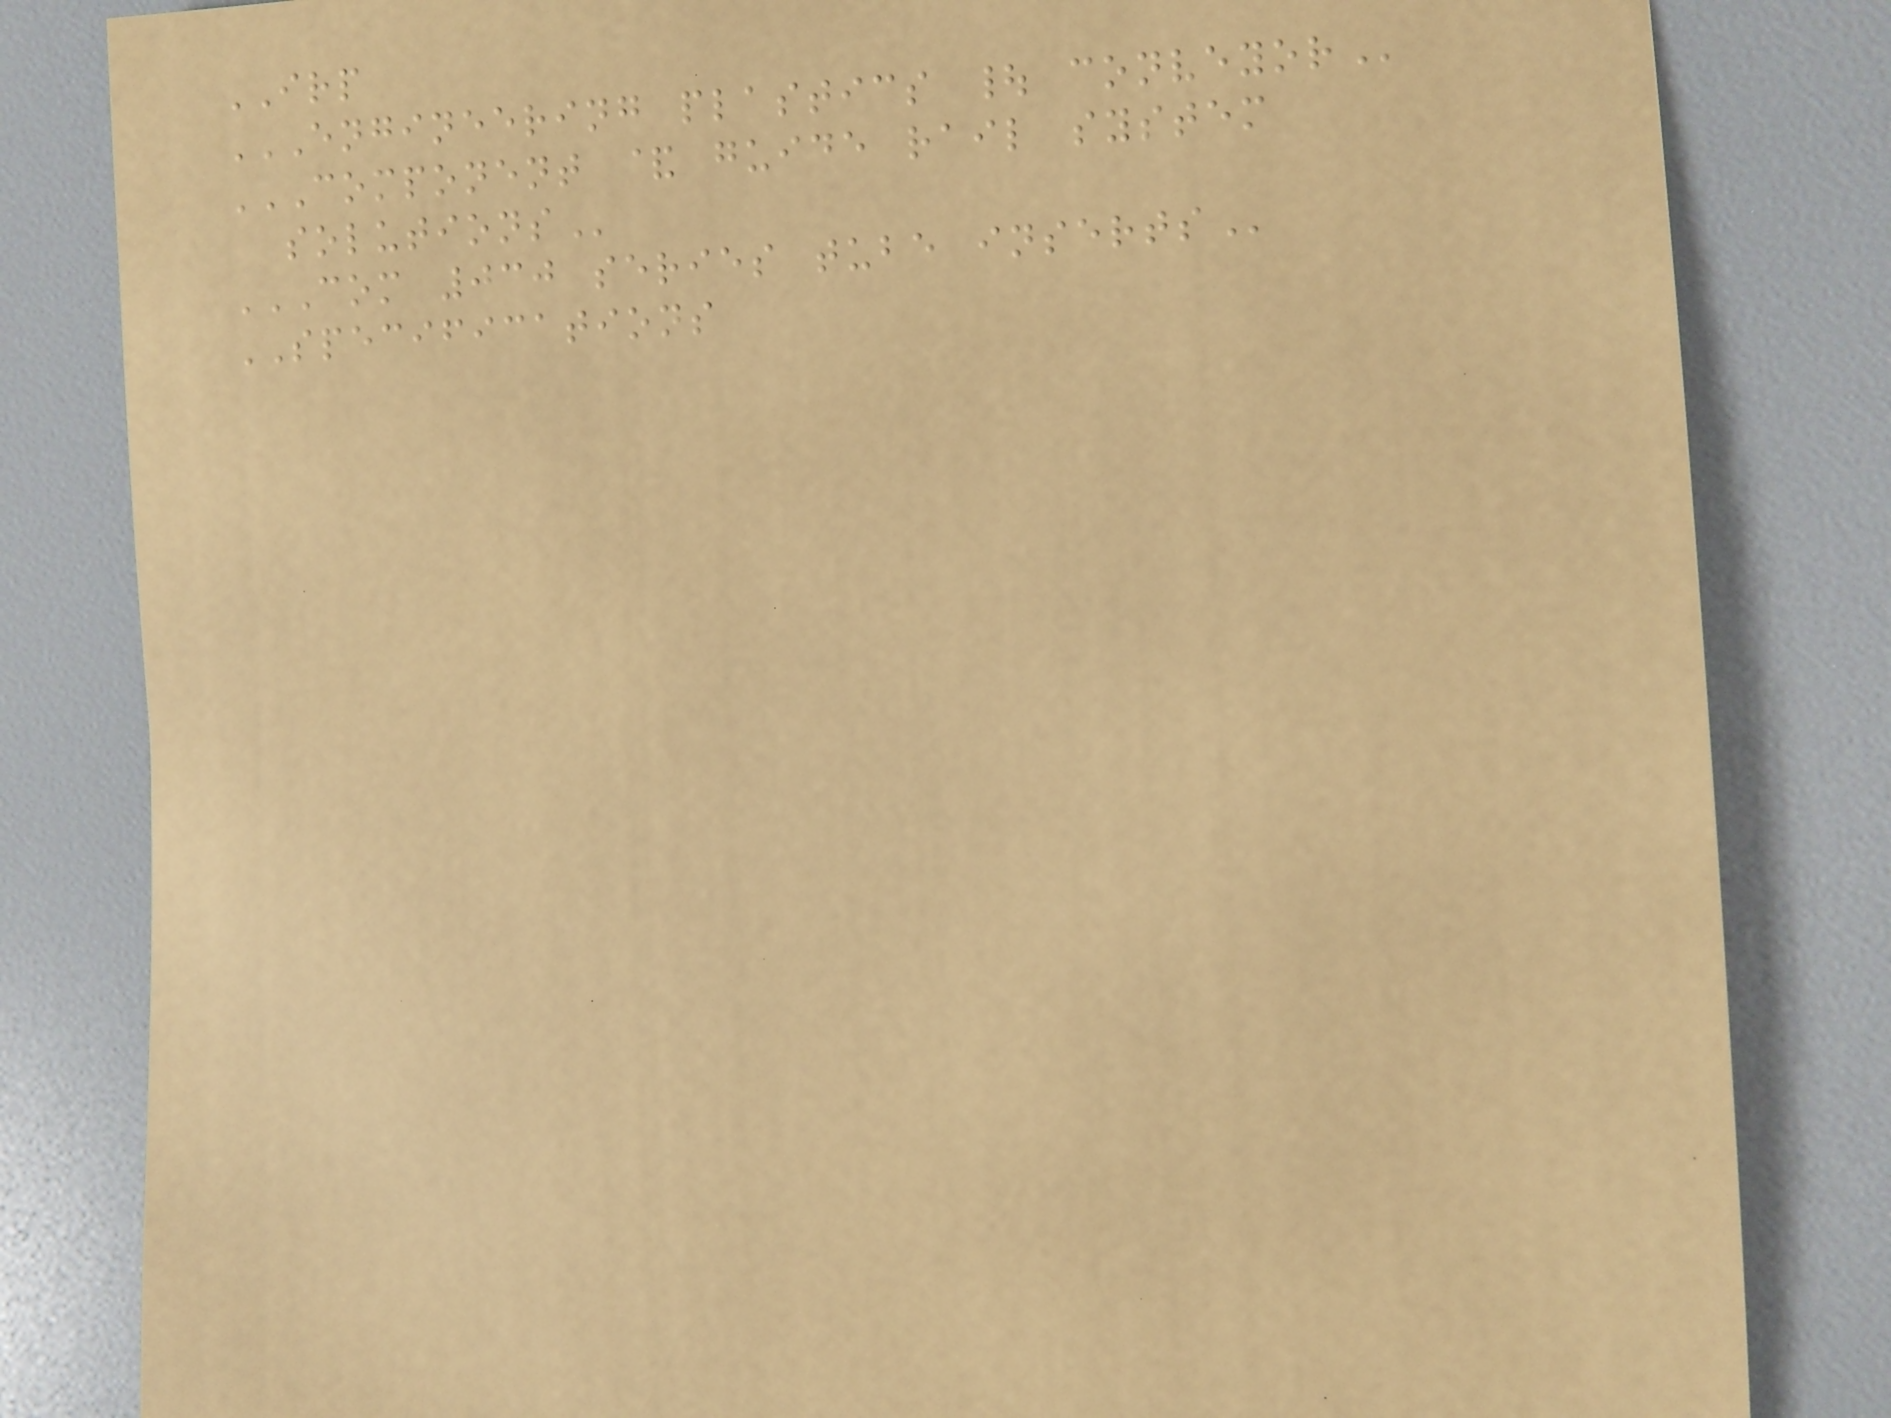IRP
ENGINEERING PLASTICS | CONVEYOR
COMPONENT & GUIDE RAIL SYSTEM
SOLUTIONS
COM 030 SERIES TUBE INSERTS
SPECIFICATIONS
